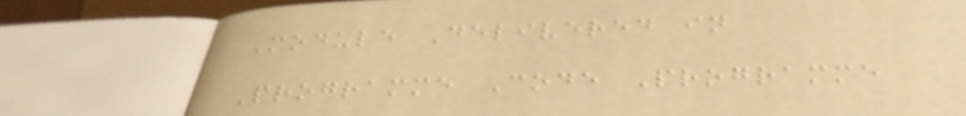Module Delivered in
Programme Code Programme
